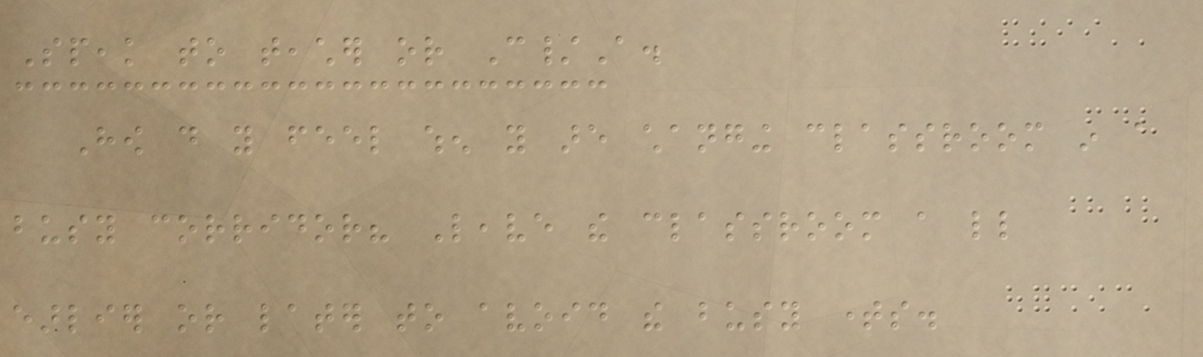Speak to teacher or C/A.
How do you feel when you are changing classroom in a
busy corridor? Leave the classroom a little
earlier or later to avoid the busy times.
